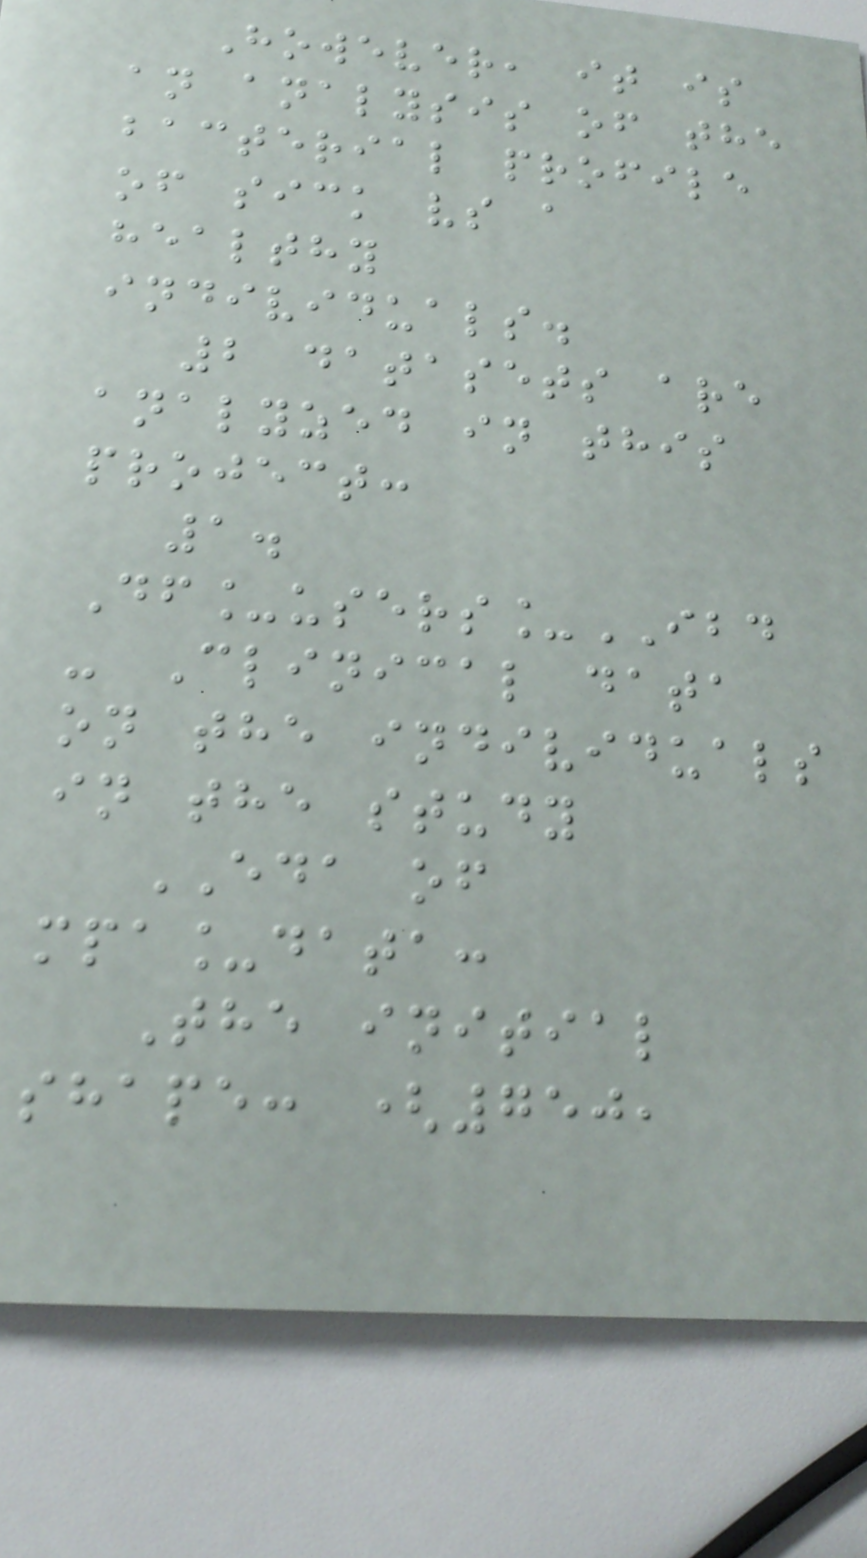However, it is
an analysis of the
bacterial profile
of sick vs a
healthy
individuals.
2 datasets are
analyzed in this
project:
1.
Df_users_IBD
- Clinical data
on the individuals
in the study
EDA of
mpa_data:
The initial
shape: (750,
